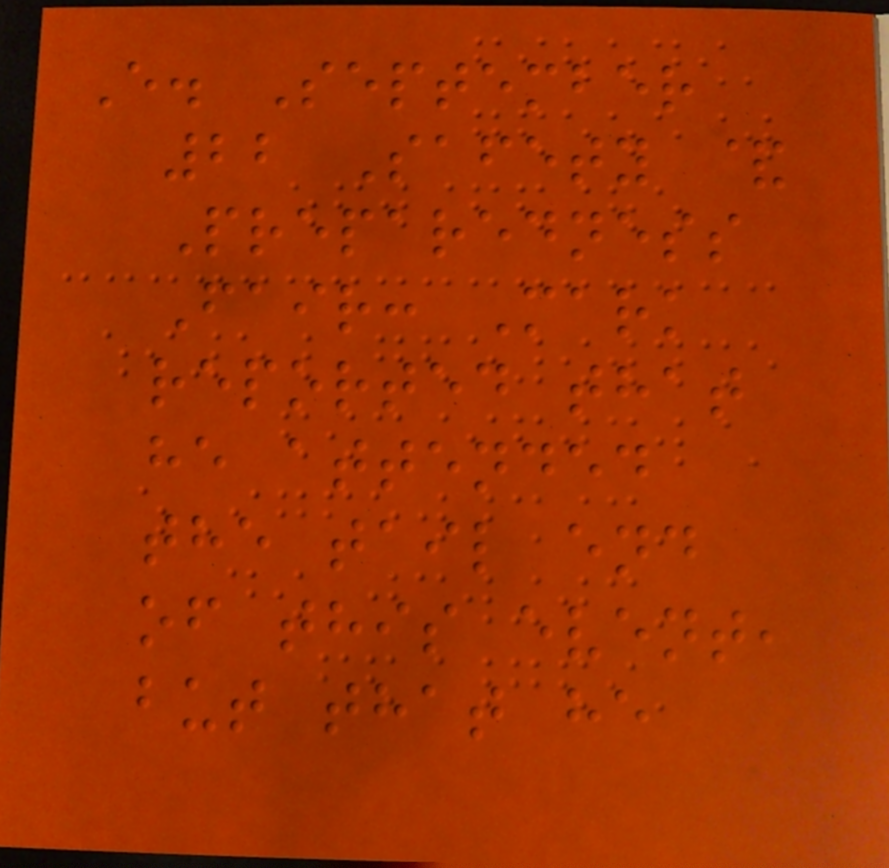E. September
22 Safety &
Preparedness
Fair: Mark
reported that
he attended
the tail end
of this event,
but that he
